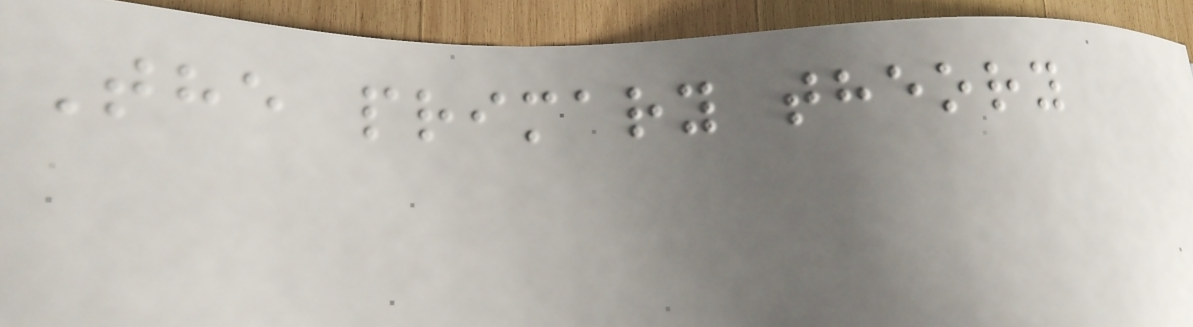The primary theory
